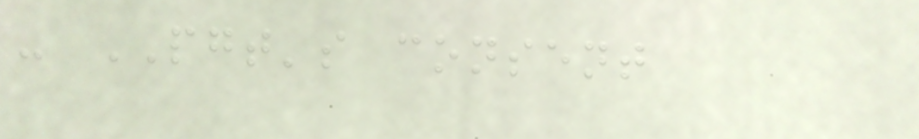- PGT's consent
